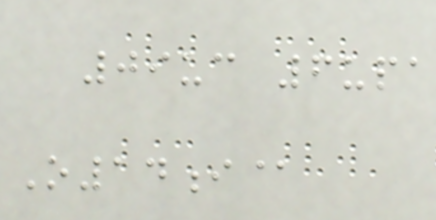09uc 6upa
O14i@
